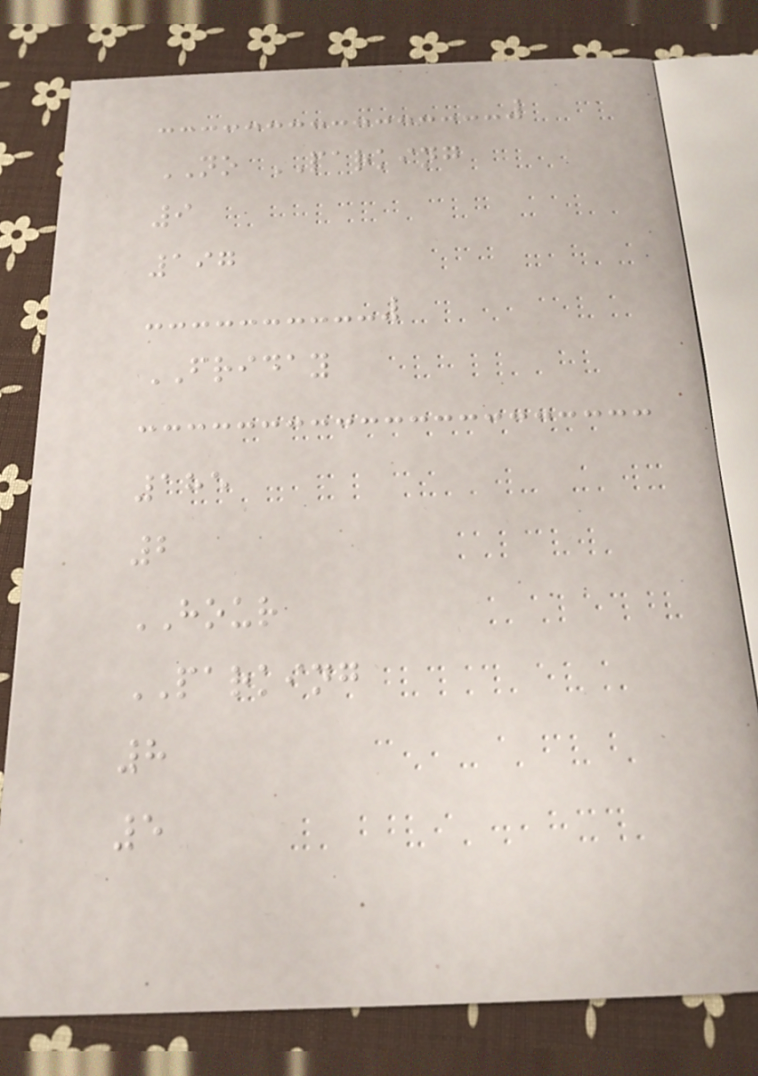NO PARKING
9
197
FRIDAY
185
2
HOUR
PARKING
8
5
